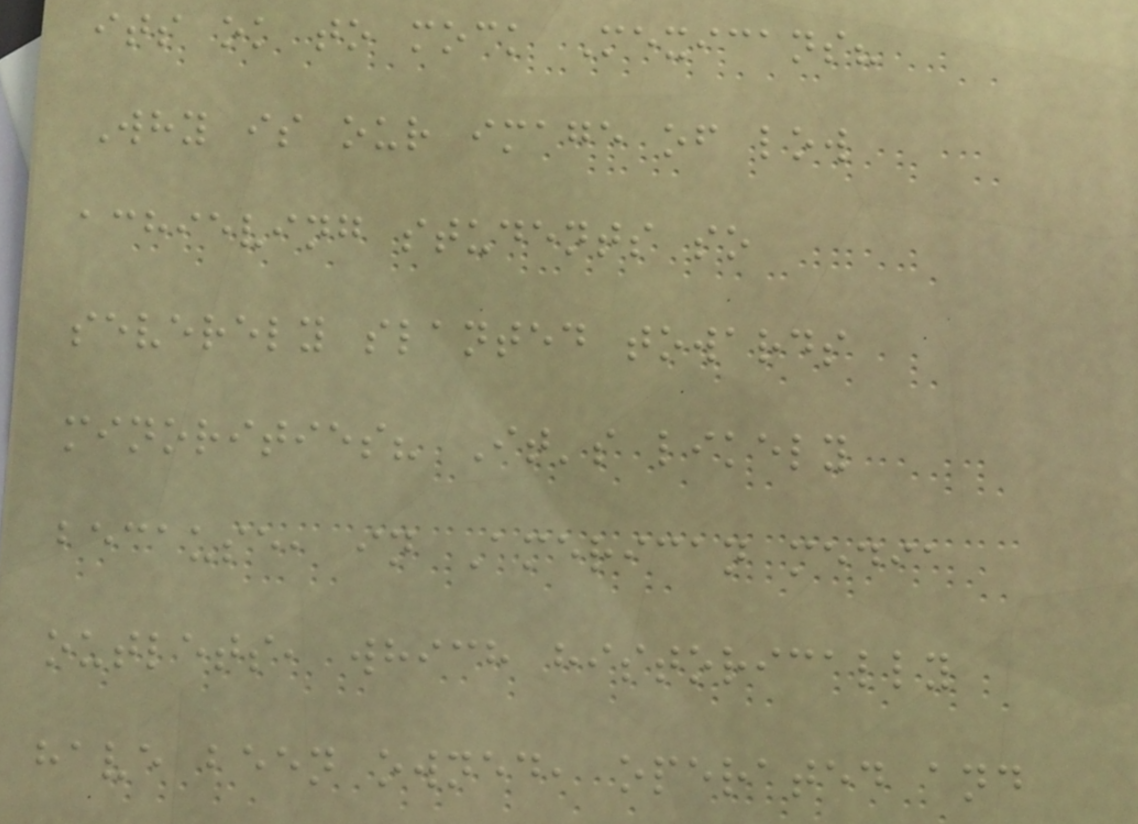its ok to mock Mexicans?
Why is our image of low
achieving students so
severely slanted towards
minorities? It's likely
because, in American media
outlets, which historically
have been owned, operated and
